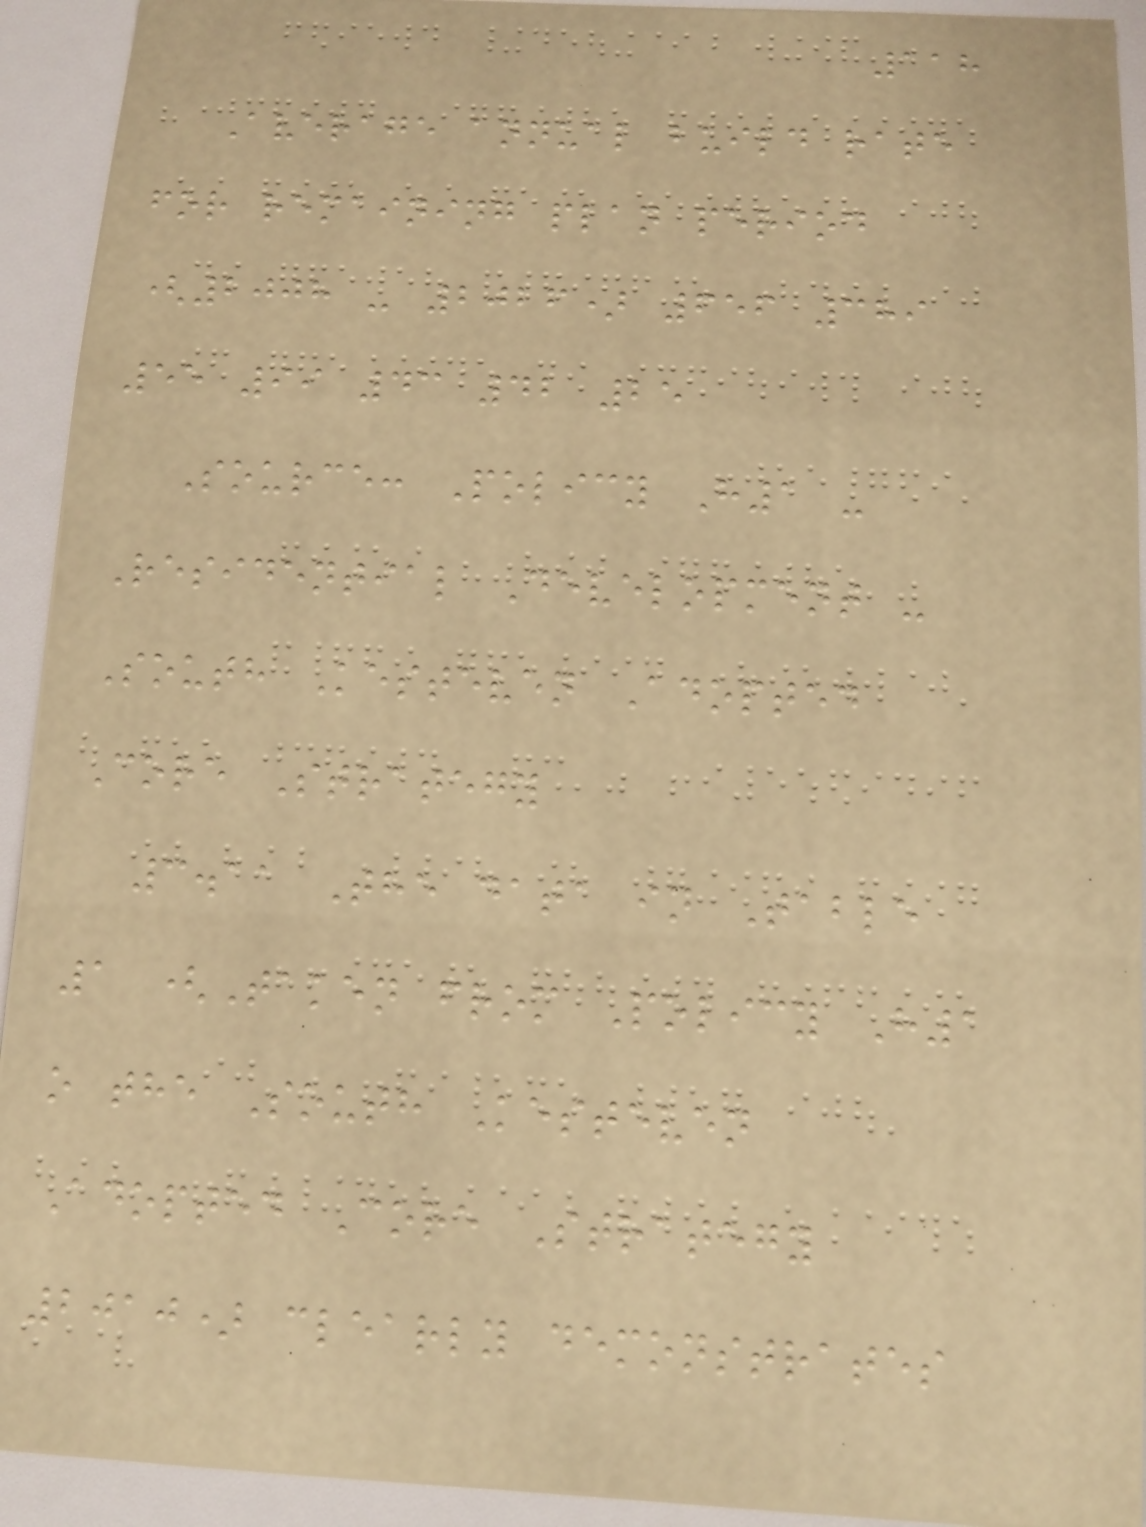118
Average annual build rate
for remaining plan period
(2008 - 2026) 656 389
55 99 43 42 25
Source: Policy H1 -
Residential Development -
South Kesteven Adopted
Core Strategy
3.11 The data in Table
1 (Taken from Policy H1
o the South Kesteven
Adopted Core Strategy
2010) clearly demonstrates
